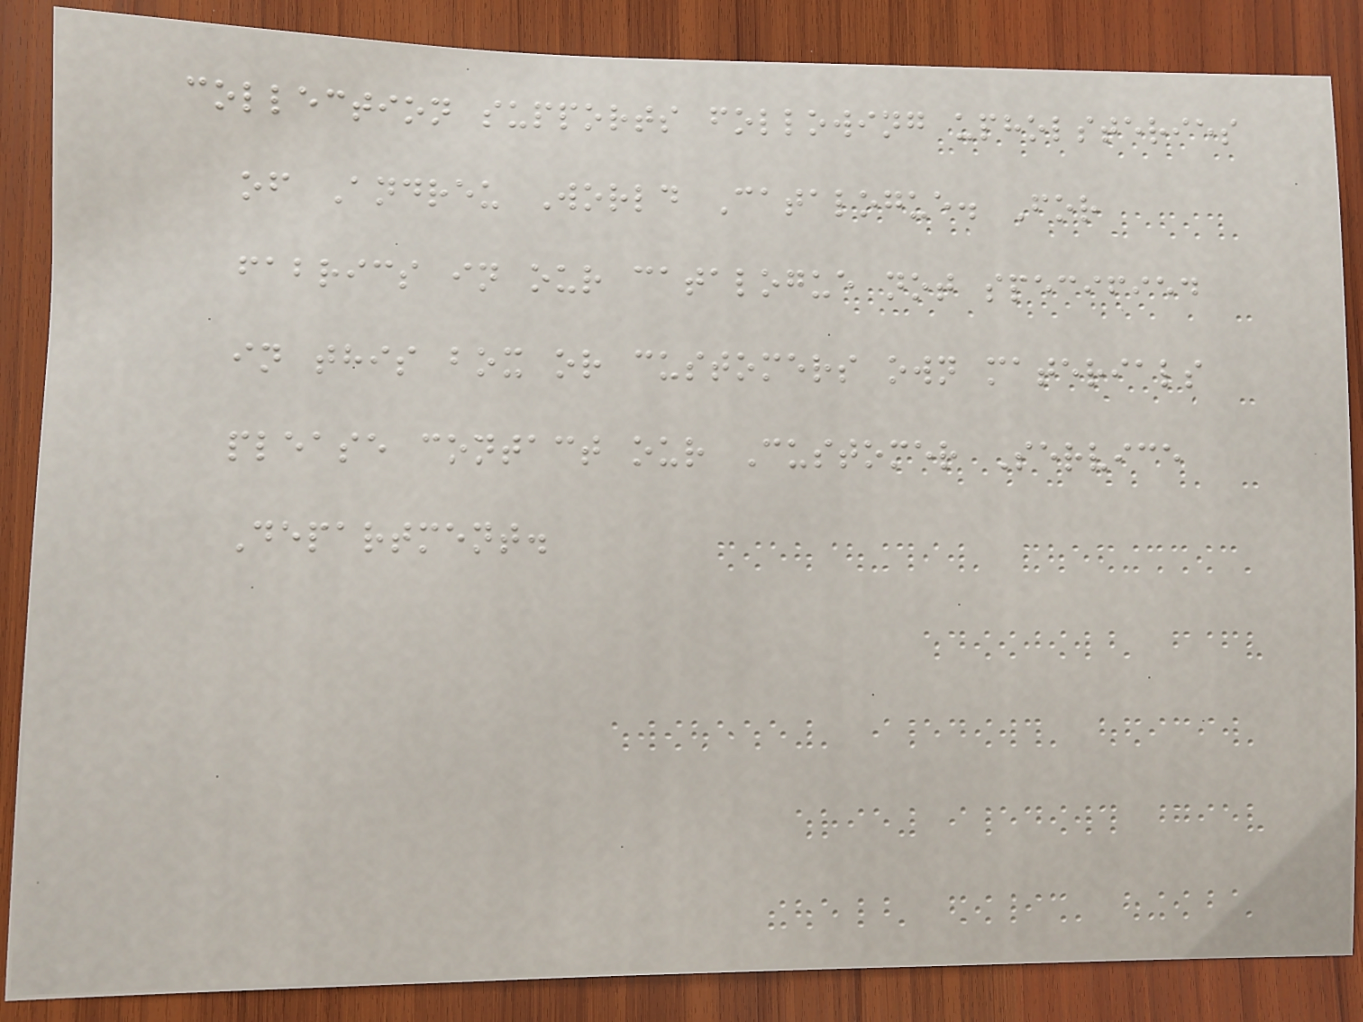collection supports following upholsteries
of Andreu World Catalogue. For
fabrics in our catalogue not specified
in this box or customers own materials
please contact our Customer Service
Department.
